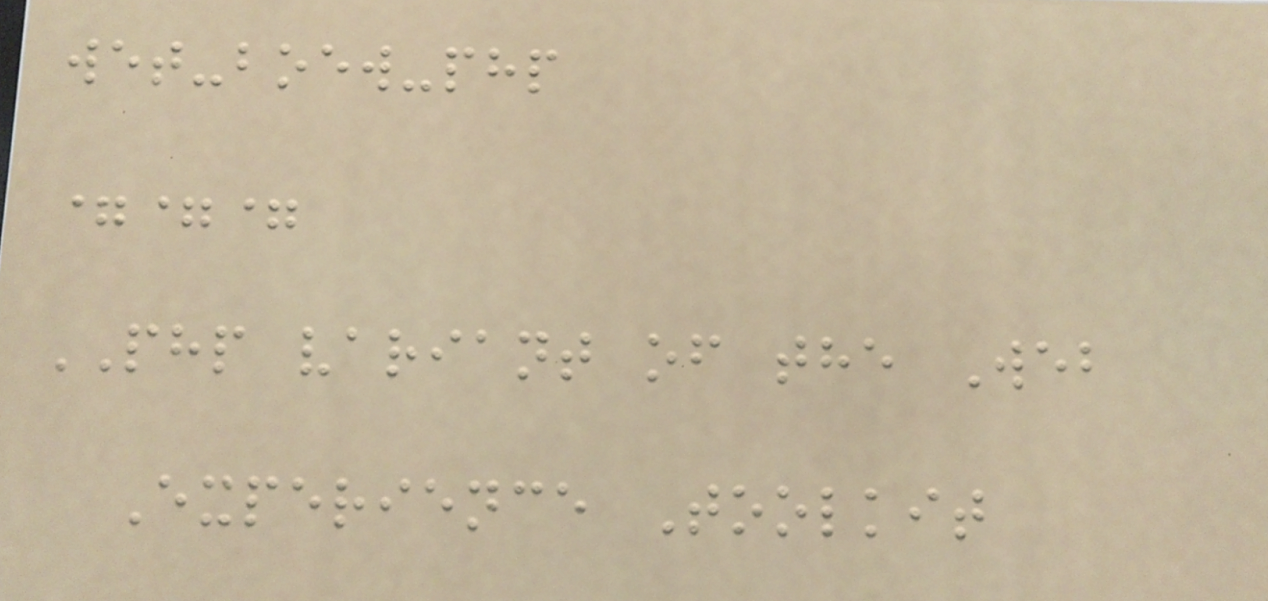wet-boew-php
===
PHP variant of the Web
Experience Toolkit
